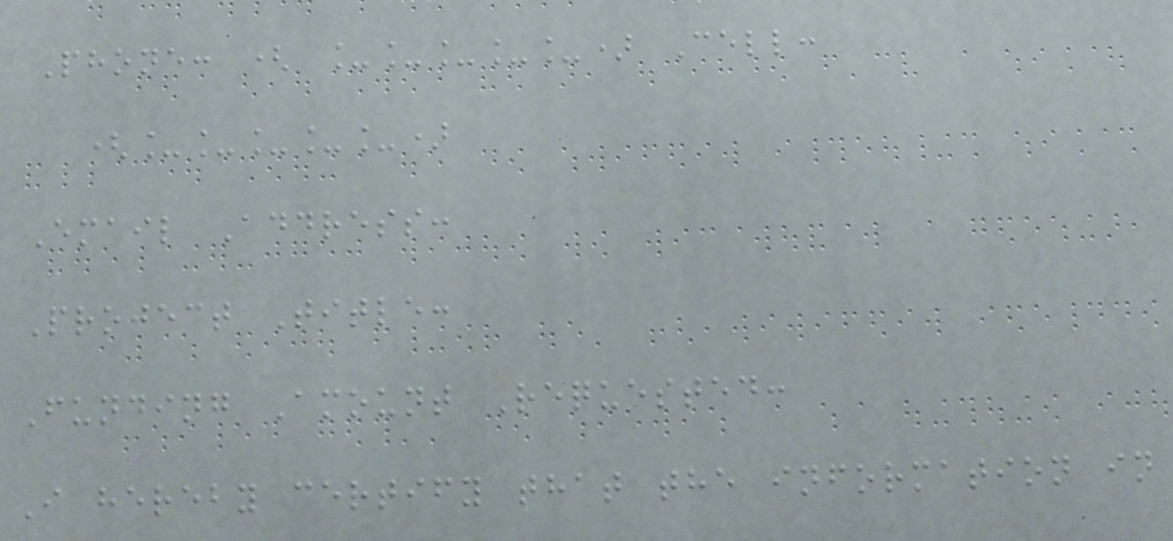Phone: ( _____) Cell:
(_____)
Email Address:
Project Title:
Funding Amount Requested:
I hereby certify that the information in
